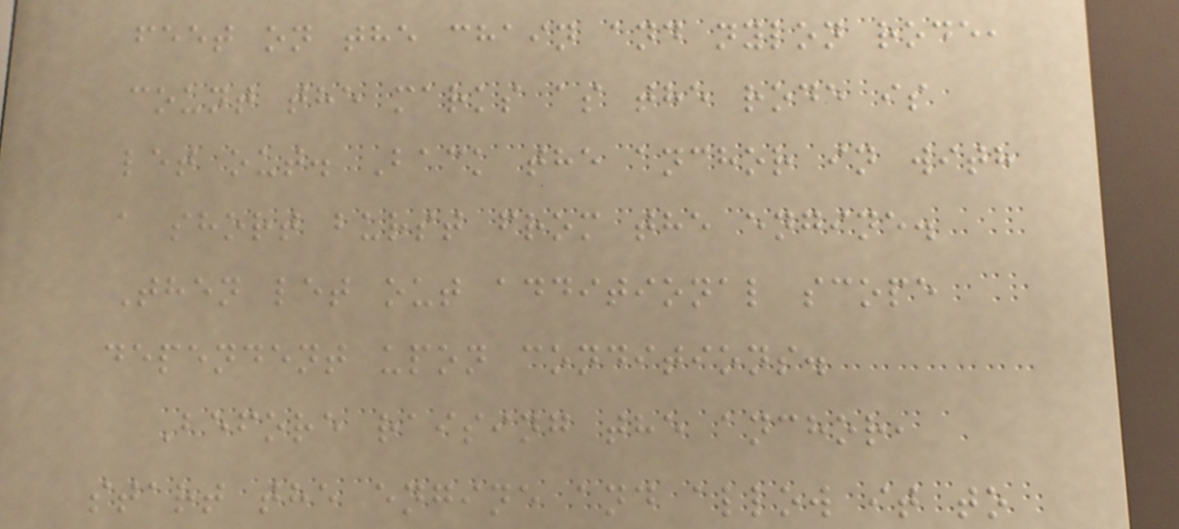feet on the chain and nylon rode,
count the marks as the rode is
let out. Back the anchor in with
a short burst from the engine.
Then let out additional scope
dependent upon conditions.
Before raising the anchor,
start the engine and allow it to
